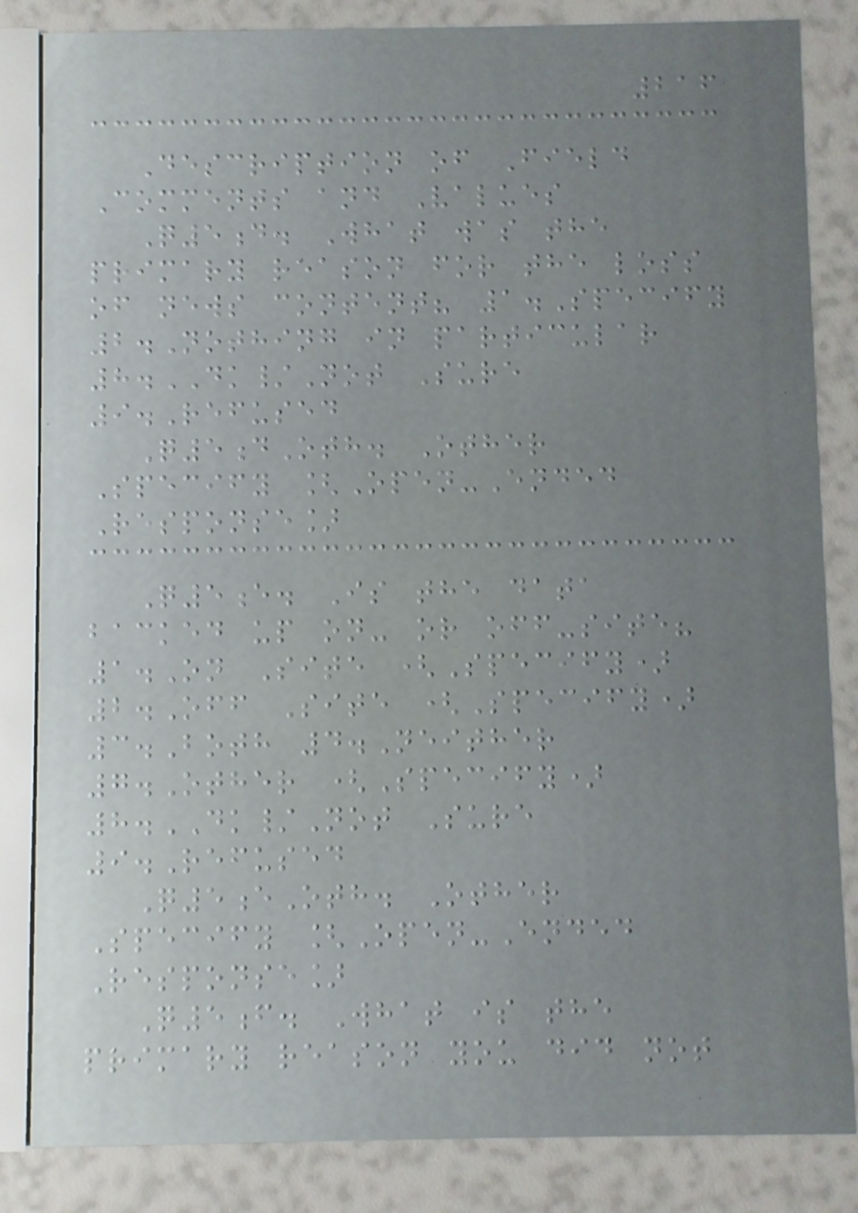216
Description of Field
Comments and Values
Q5d. What was the
primary reason for the loss
of news content? 1.Specify
2.Nothing in particular
8.DK/Not Sure
9.Refused
Q5dOth. Other
Specify [Open-Ended
Response]
Q5e. Is the data
backed up on- or off-site?
1.On Site (Specify)
2.Off Site (Specify)
3.Both 4.Neither
7.Other (Specify)
8.DK/Not Sure
9.Refused
Q5eOth. Other
Specify [Open-Ended
Response]
Q5f. What is the
primary reason you did not
